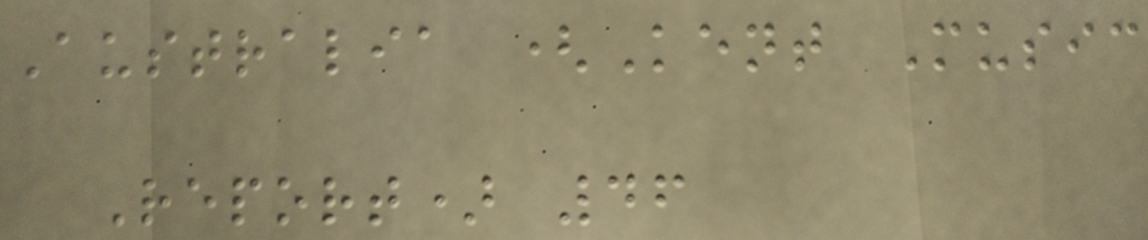Australia (Kent Music
Report) 46
